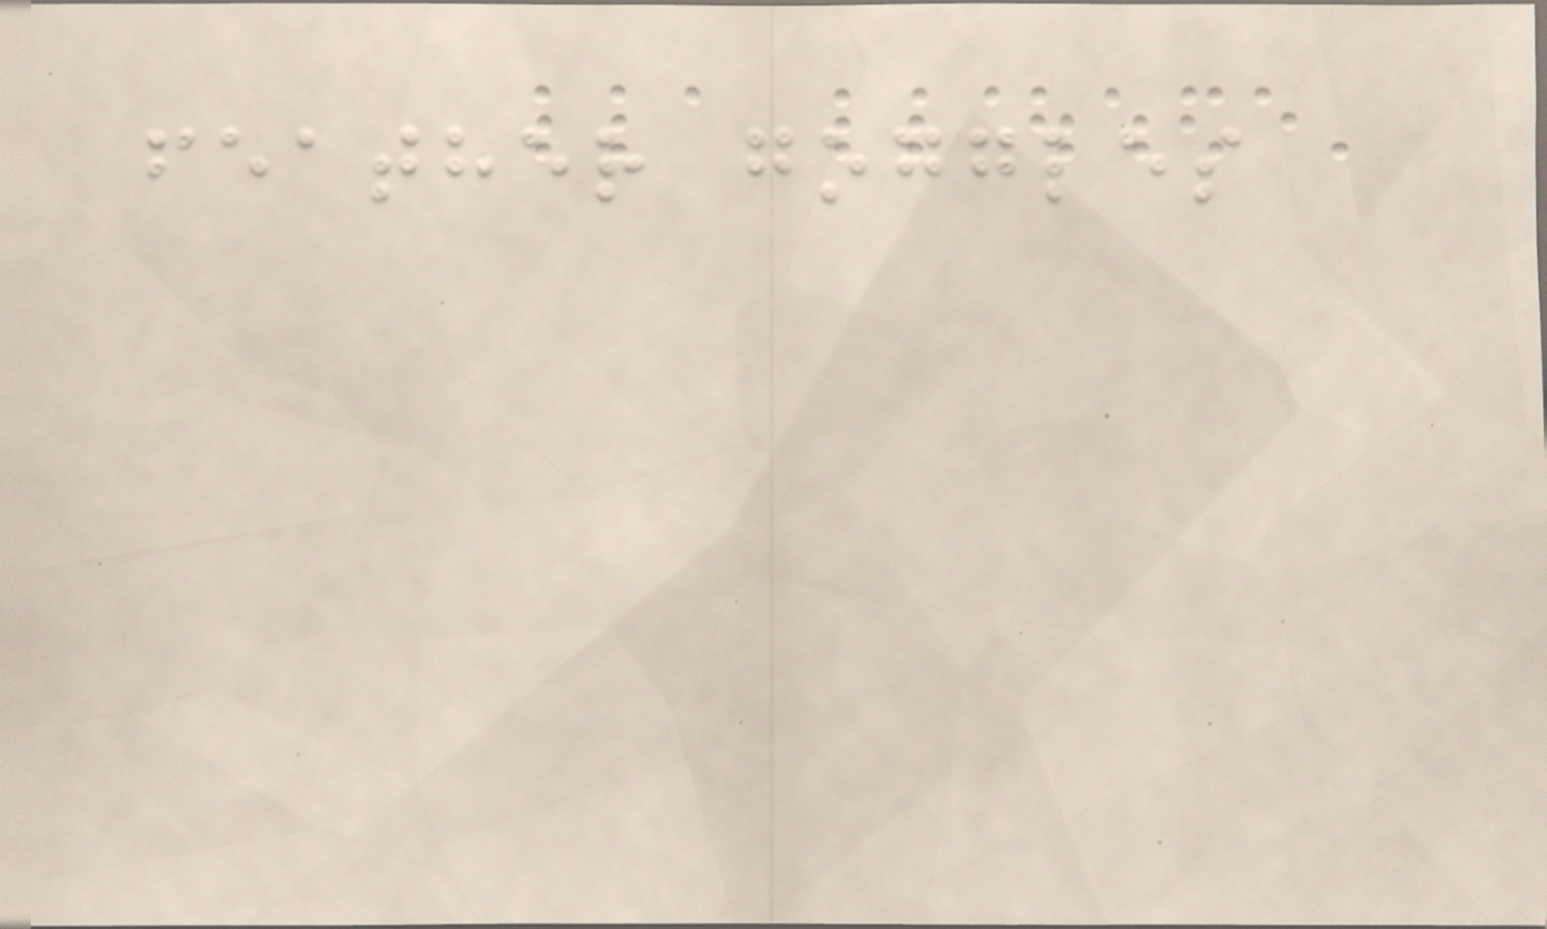feather goggles
